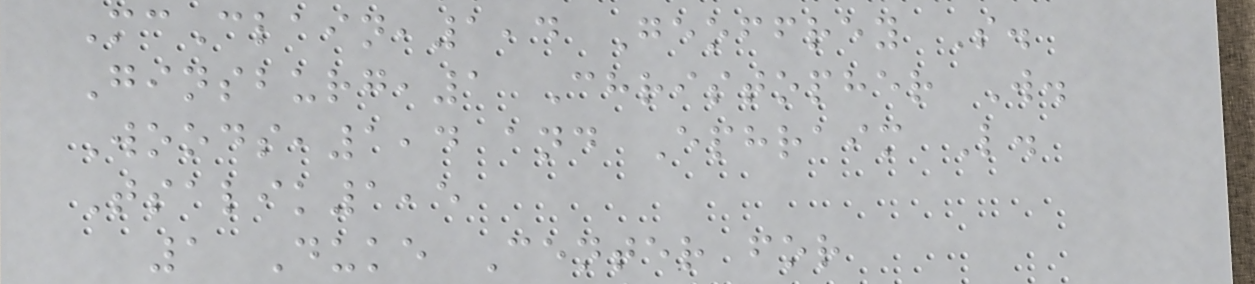McClain,1,4 Geoffrey S.
Ginsburg,1 Christopher W.
Woods,1,4 and Ephraim L.
Tsalik1,5
1 Duke Center for
